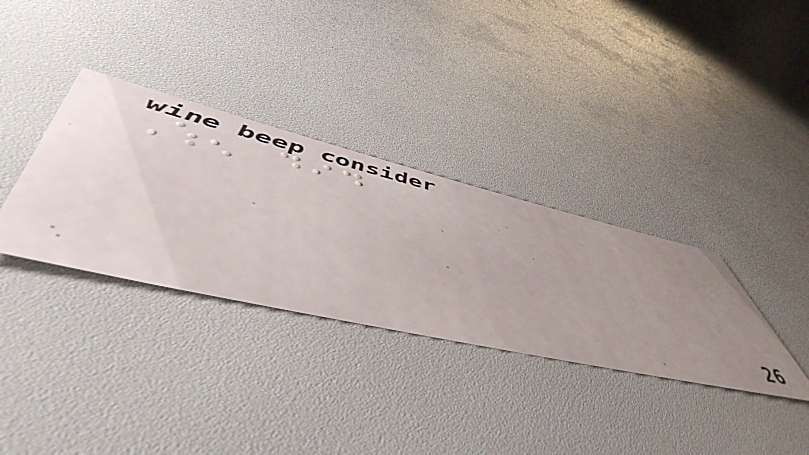When did
